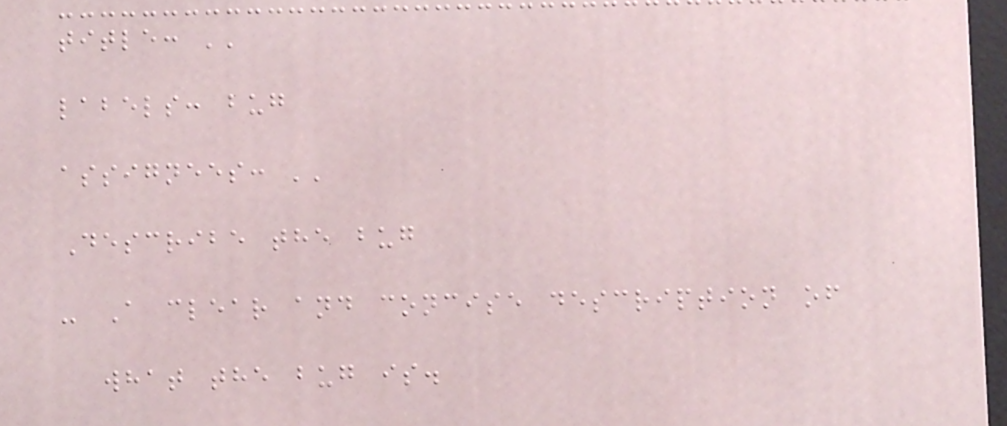title: ''
labels: bug
assignees: ''
Describe the bug
- A clear and concise description of
what the bug is.
